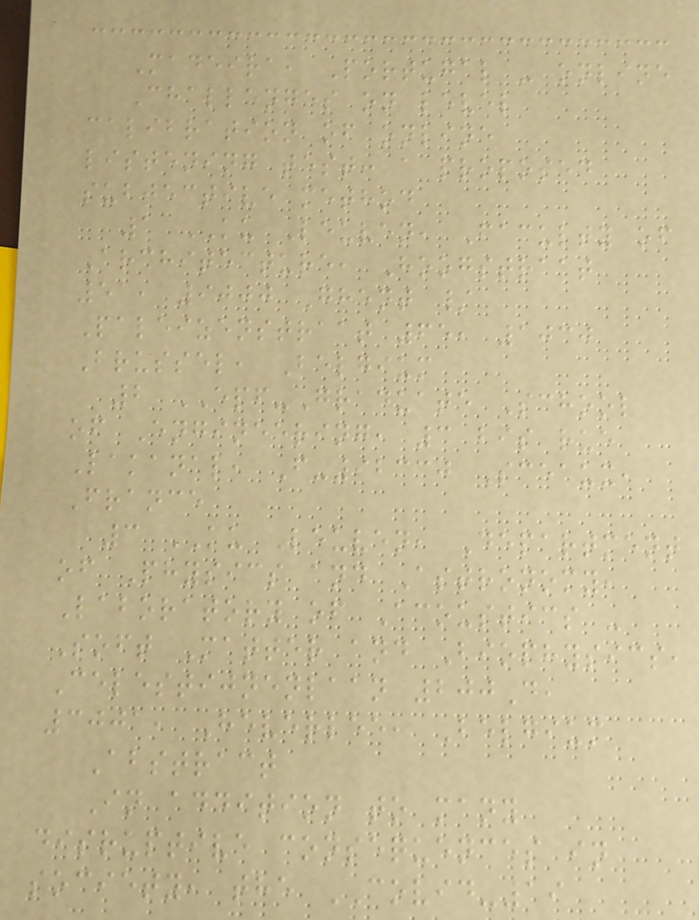Madeira, Portugal - online
Challenges on level
calibration of online
listening test: a proposed
subjective method
1 KU Leuven, Faculty of
Architecture, Hoogstraat
51, 9000 Ghent /
Paleizenstraat 65, 1030
Brussel, Belgium
2 EPF-Graduate School
of Engineering, 3 bis rue
Lakanal, F-92330 Sceaux,
France
3 KU Leuven, Department
of Physics and Astronomy,
Laboratory of Acoustics -
Soft Matter and Biophysics,
Celestijnenlaan 200D,
3001, Heverlee, Belgium
Abstract
In addition to many
disruptive consequences in
society, the COVID-19
